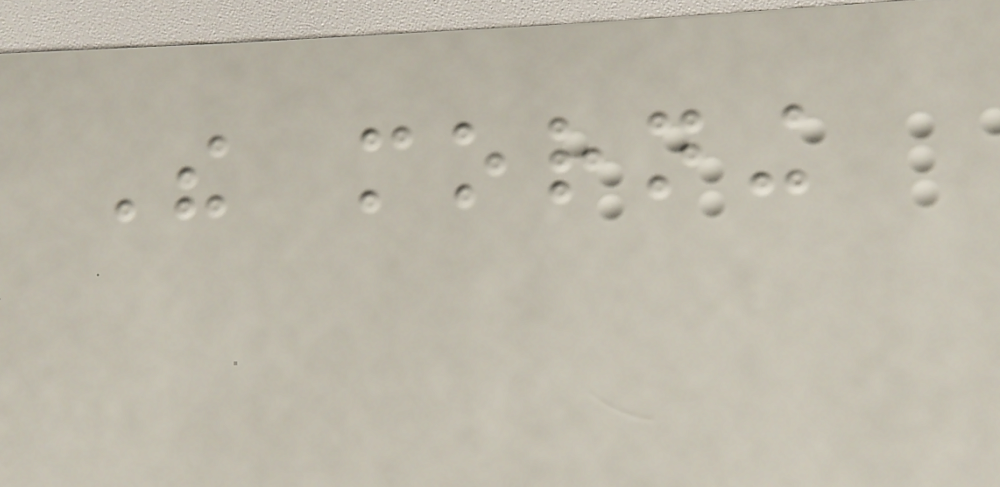The morning
